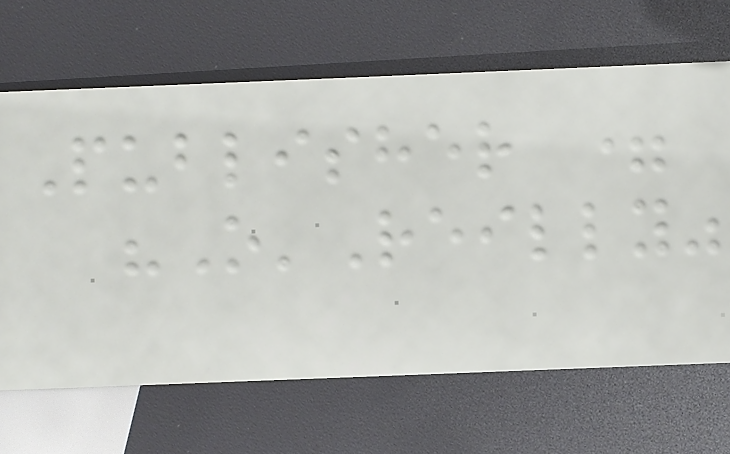Publisher =
"O'Reilly"
